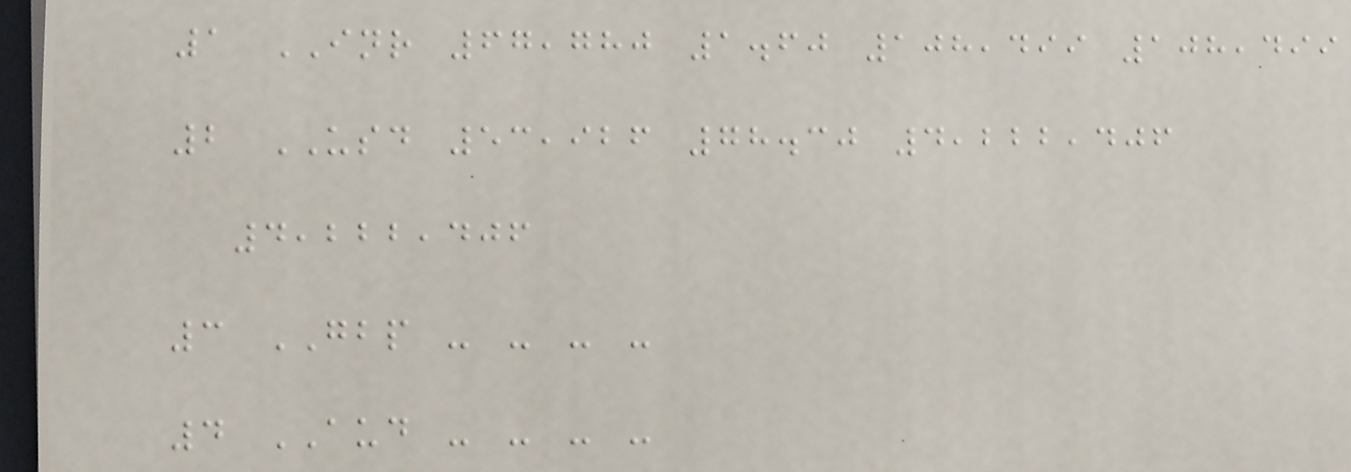1 INR 67,780 1.60 108,499 108,499
2 USD 53,926 78.30 4,222,406
4,222,406
3 GBP - - - -
4 AUD - - - -
